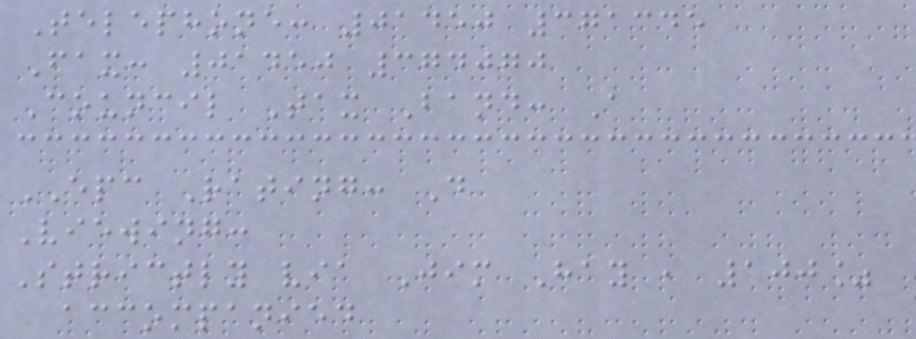Telephone: 01450 371345
Fax: 01450 374070
Council Tax Band: A
EPC Rating: D
Viewing:
Strictly via Jim Hay , 100%
accompanied
